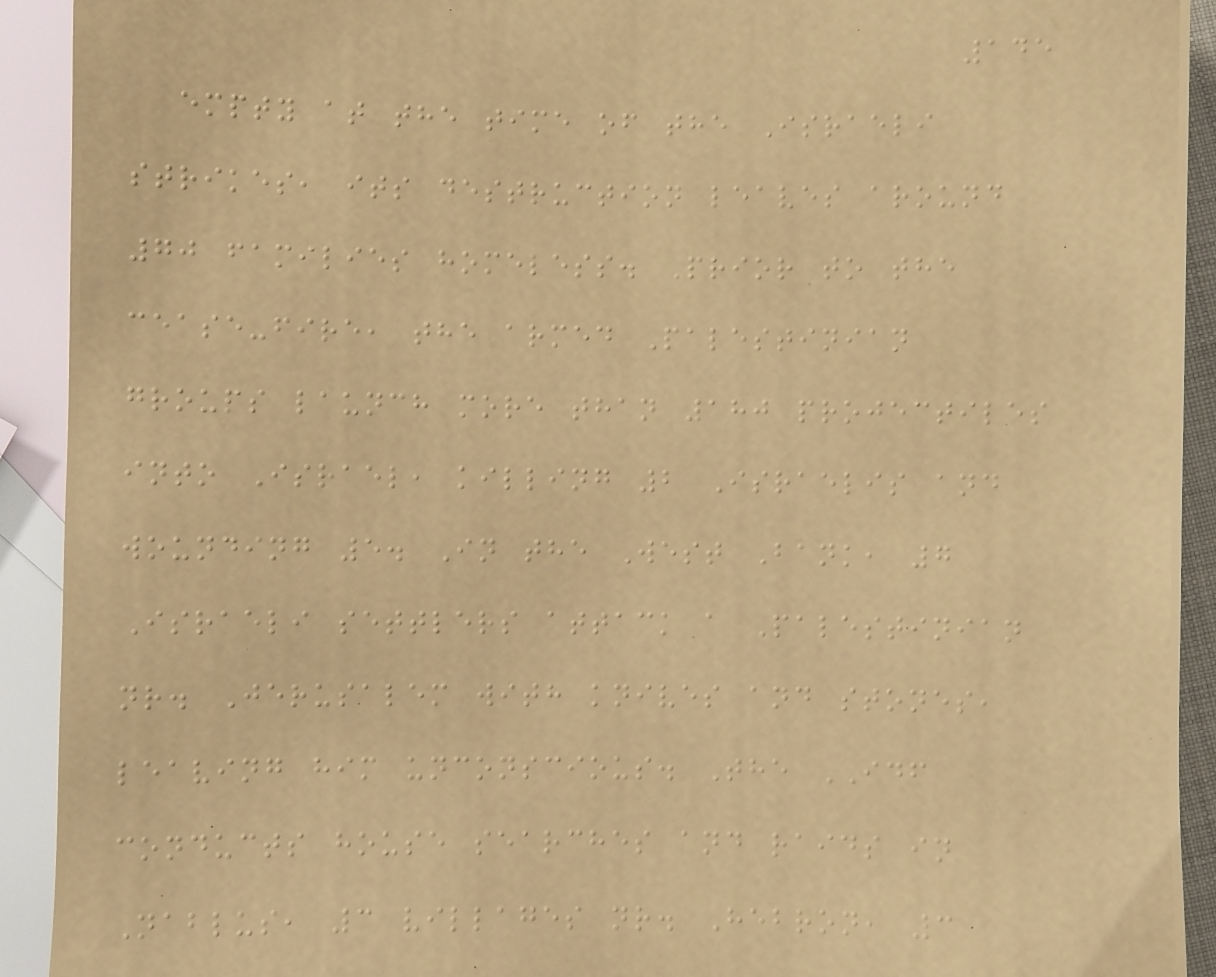145
empty at the time of the Israeli
strikes, its destruction leaves around
70 families homeless. Prior to the
cease-fire, the armed Palestinian
groups launch more than 180 projectiles
into Israel, killing 2 Israelis and
wounding 5. In the West Bank, 7
Israeli settlers attack a Palestinian
nr. Jerusalem with knives and stones,
leaving him unconscious. The IDF
conducts house searches and raids in
Nablus, 3 villages nr. Hebron, 3
